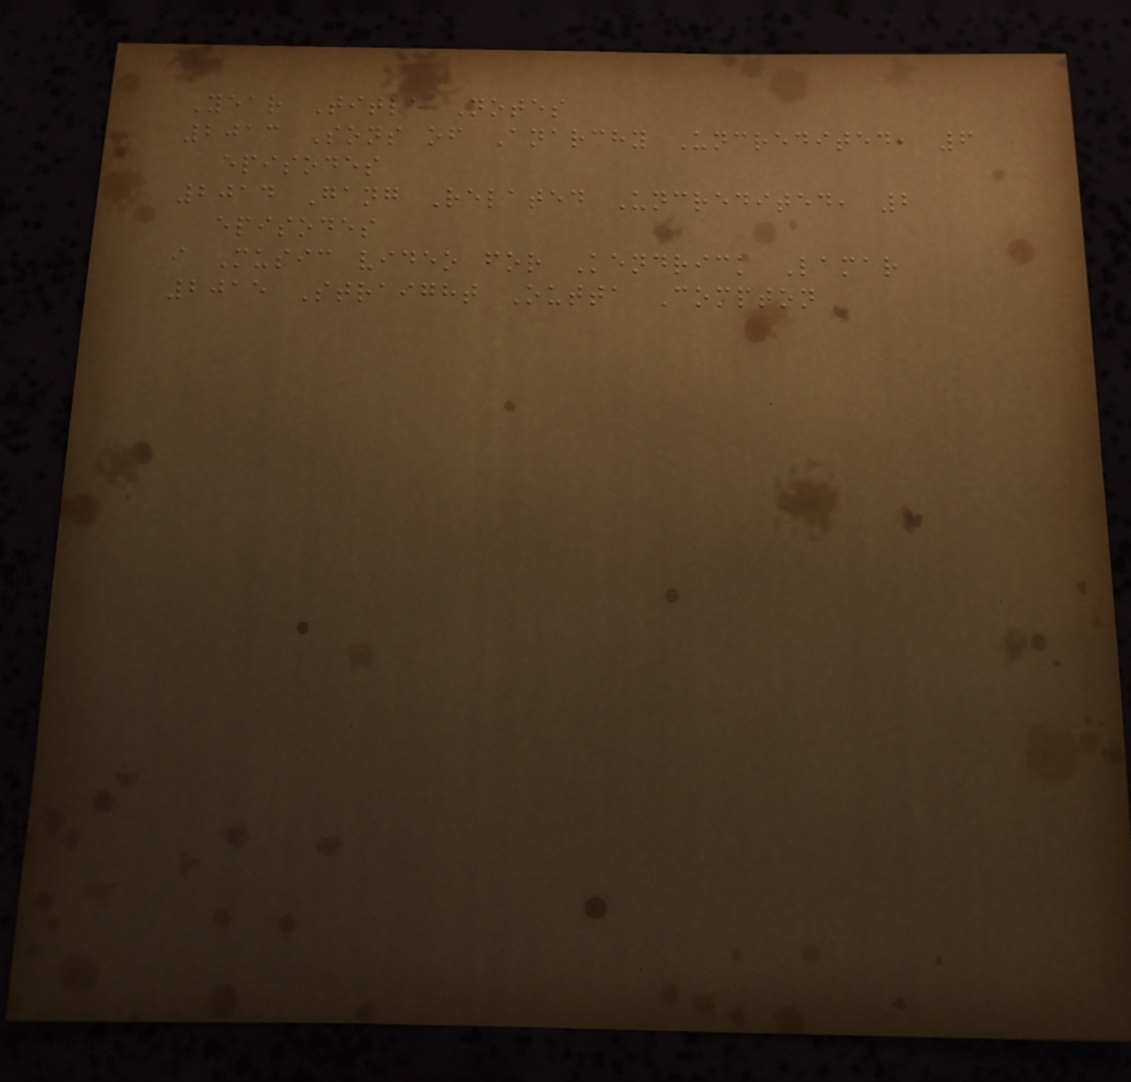Year Title Notes
2013 Sons of Anarchy Uncredited, 6
episodes
2014 Gang Related Uncredited, 2
episodes
i Music video for Kendrick Lamar
2015 Straight Outta Compton
